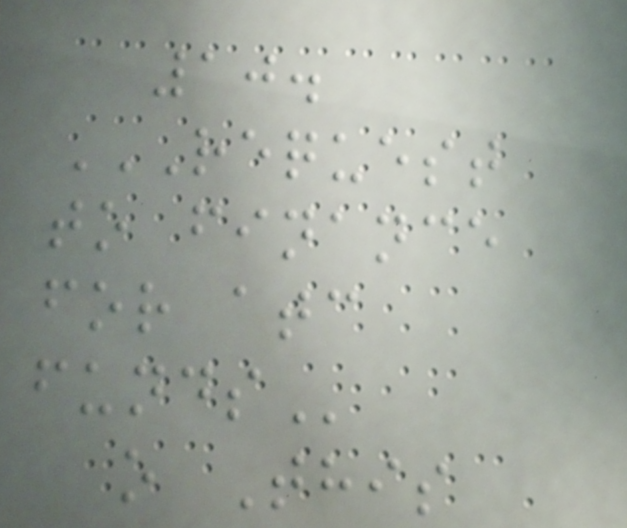10.
REQUEST
TO FINANCE
FOR ATC
FUNDS
o This
